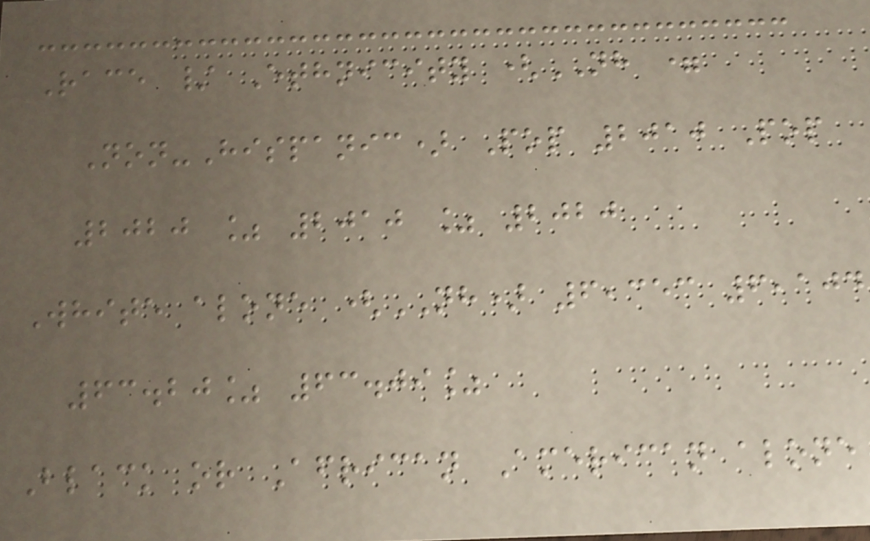Race / Ethnicity (NH =
Non-Hispanic) Pop 2010 Pop
2020 % 2010 % 2020
White alone (NH) 6,353 6,104
63.20% 63.09%
Black or African American alone
